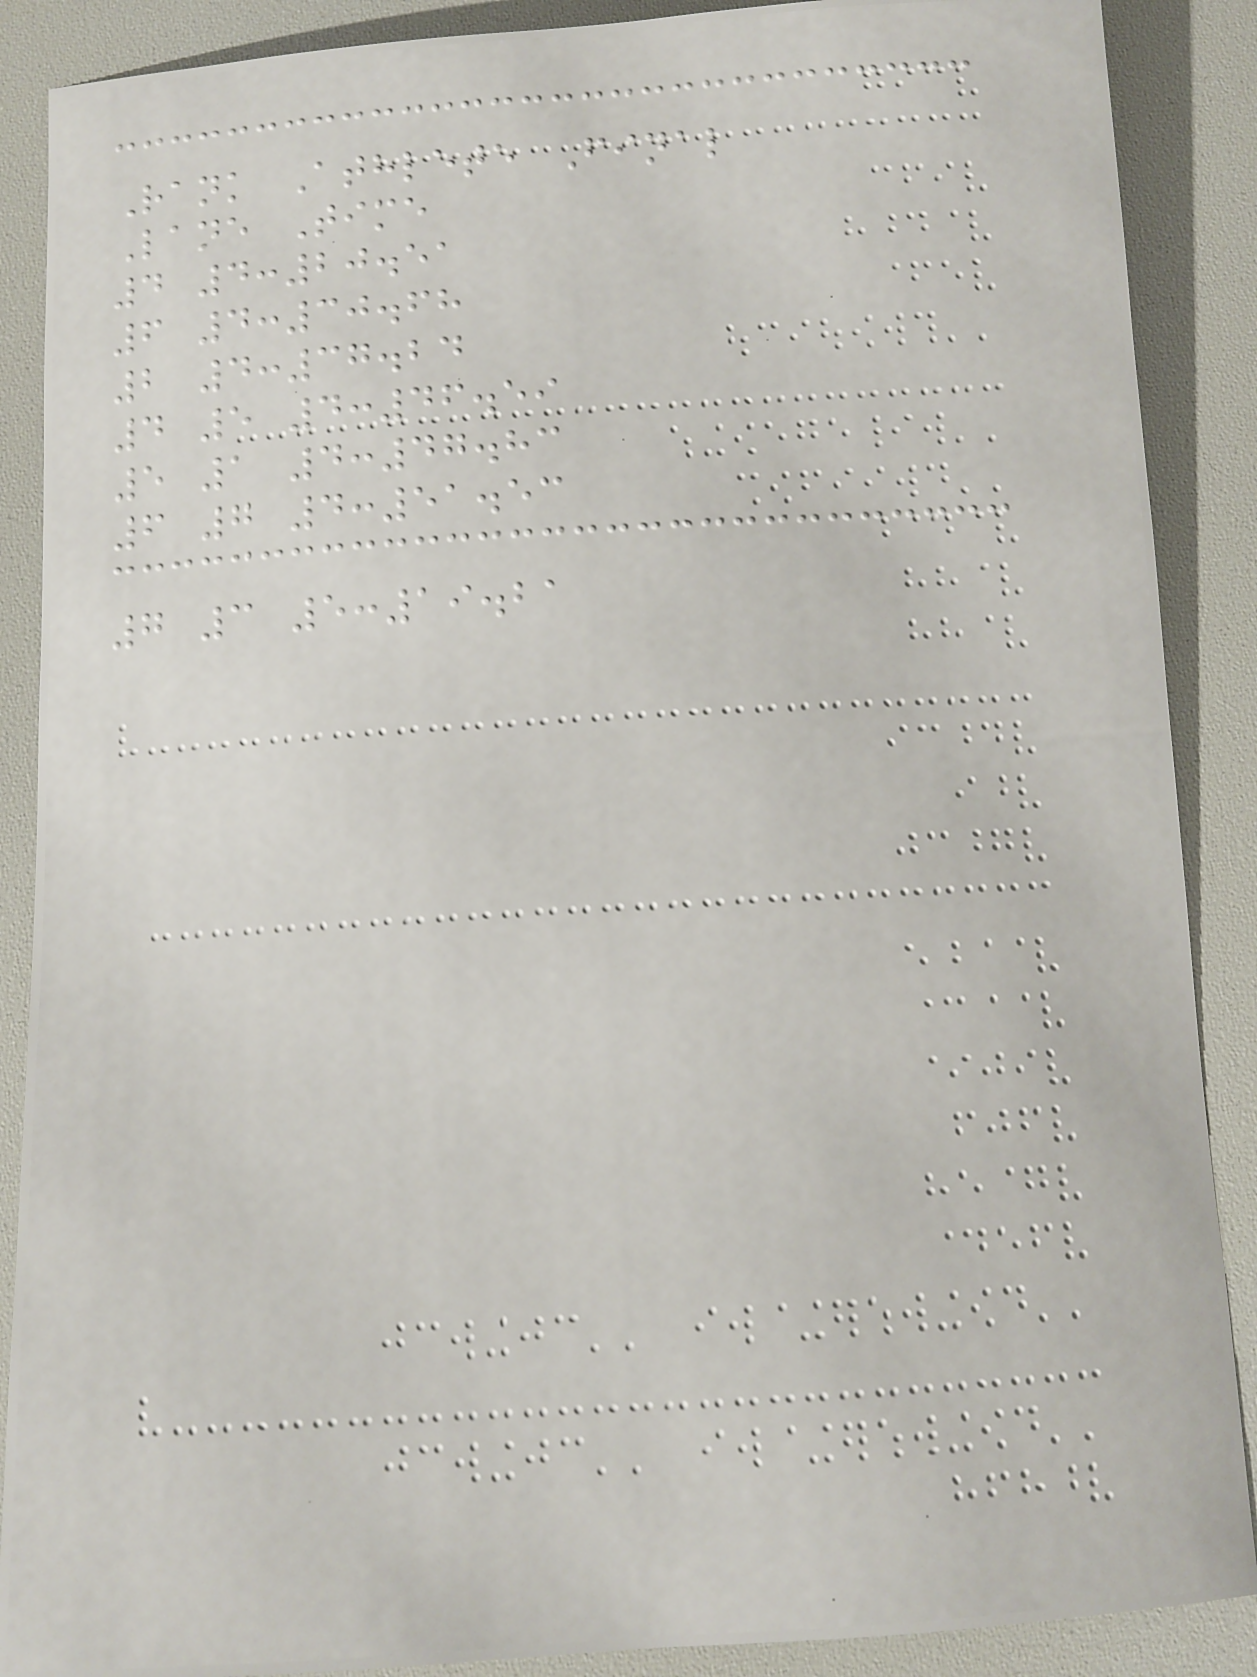Rank Athlete Final
Lane Time
4 4:20.51
6 4:30.68
2 4:37.24
4 5 4:46.59
5 1 4:47.83
6 7 4:51.53
7 3 5:19.21
